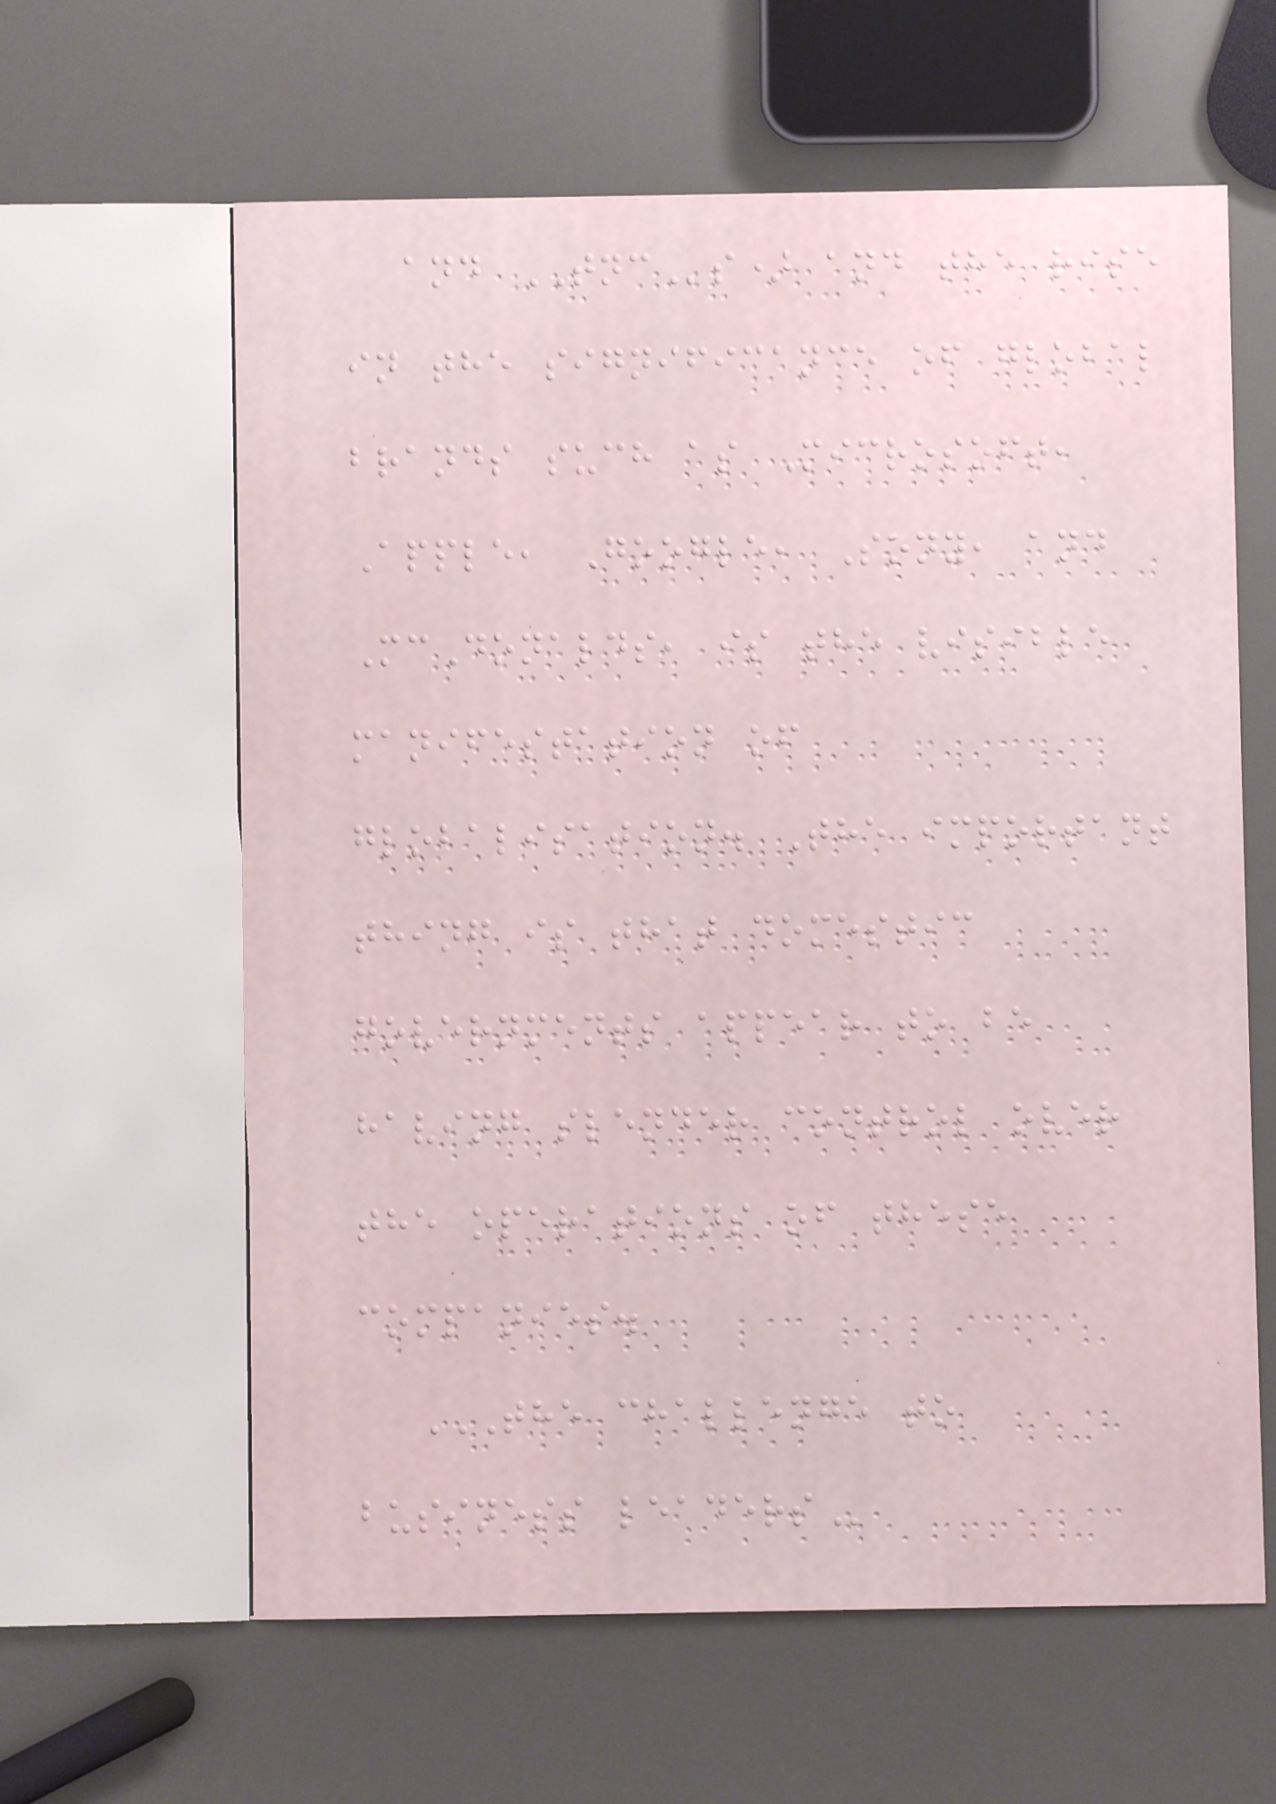and TNCs) and the rise
in the significance of global
brands such as Microsoft,
Apple, Google, Sony, and
McDonalds, is the visible
manifestation of
globalisation. The important
thing is that domestic
governments appear to be
having slender control over
the operations of these
companies.
THE CHALLENGE TO
BUSINESS LEADERS
